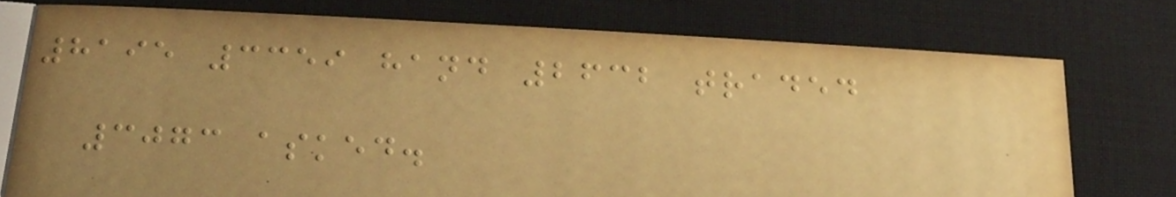8195 3359 hand 2632 traded
3073 asked.
